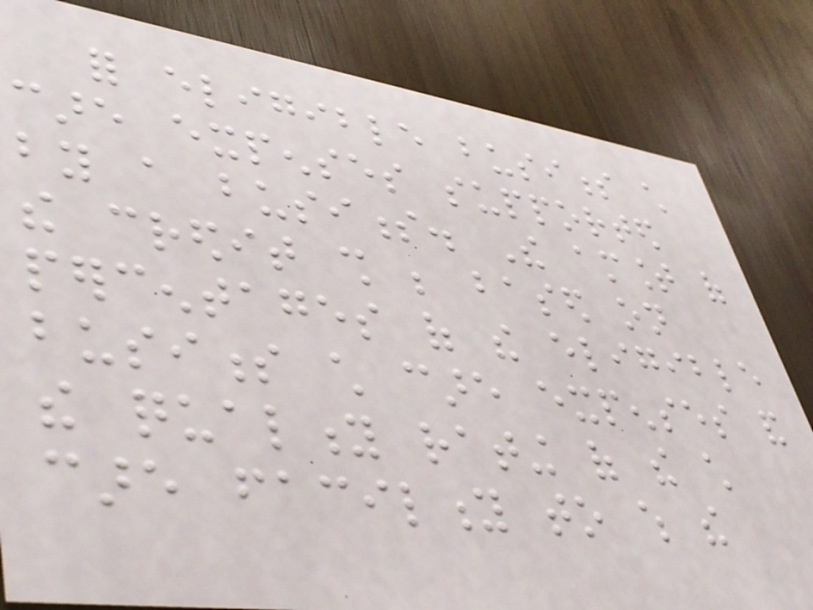for eligible business child
care expenses supported
by a business. The amount of
the credit shall be based on
percentages of the eligible
business child care expenses and
the quality rating of the child
care facility to which the
